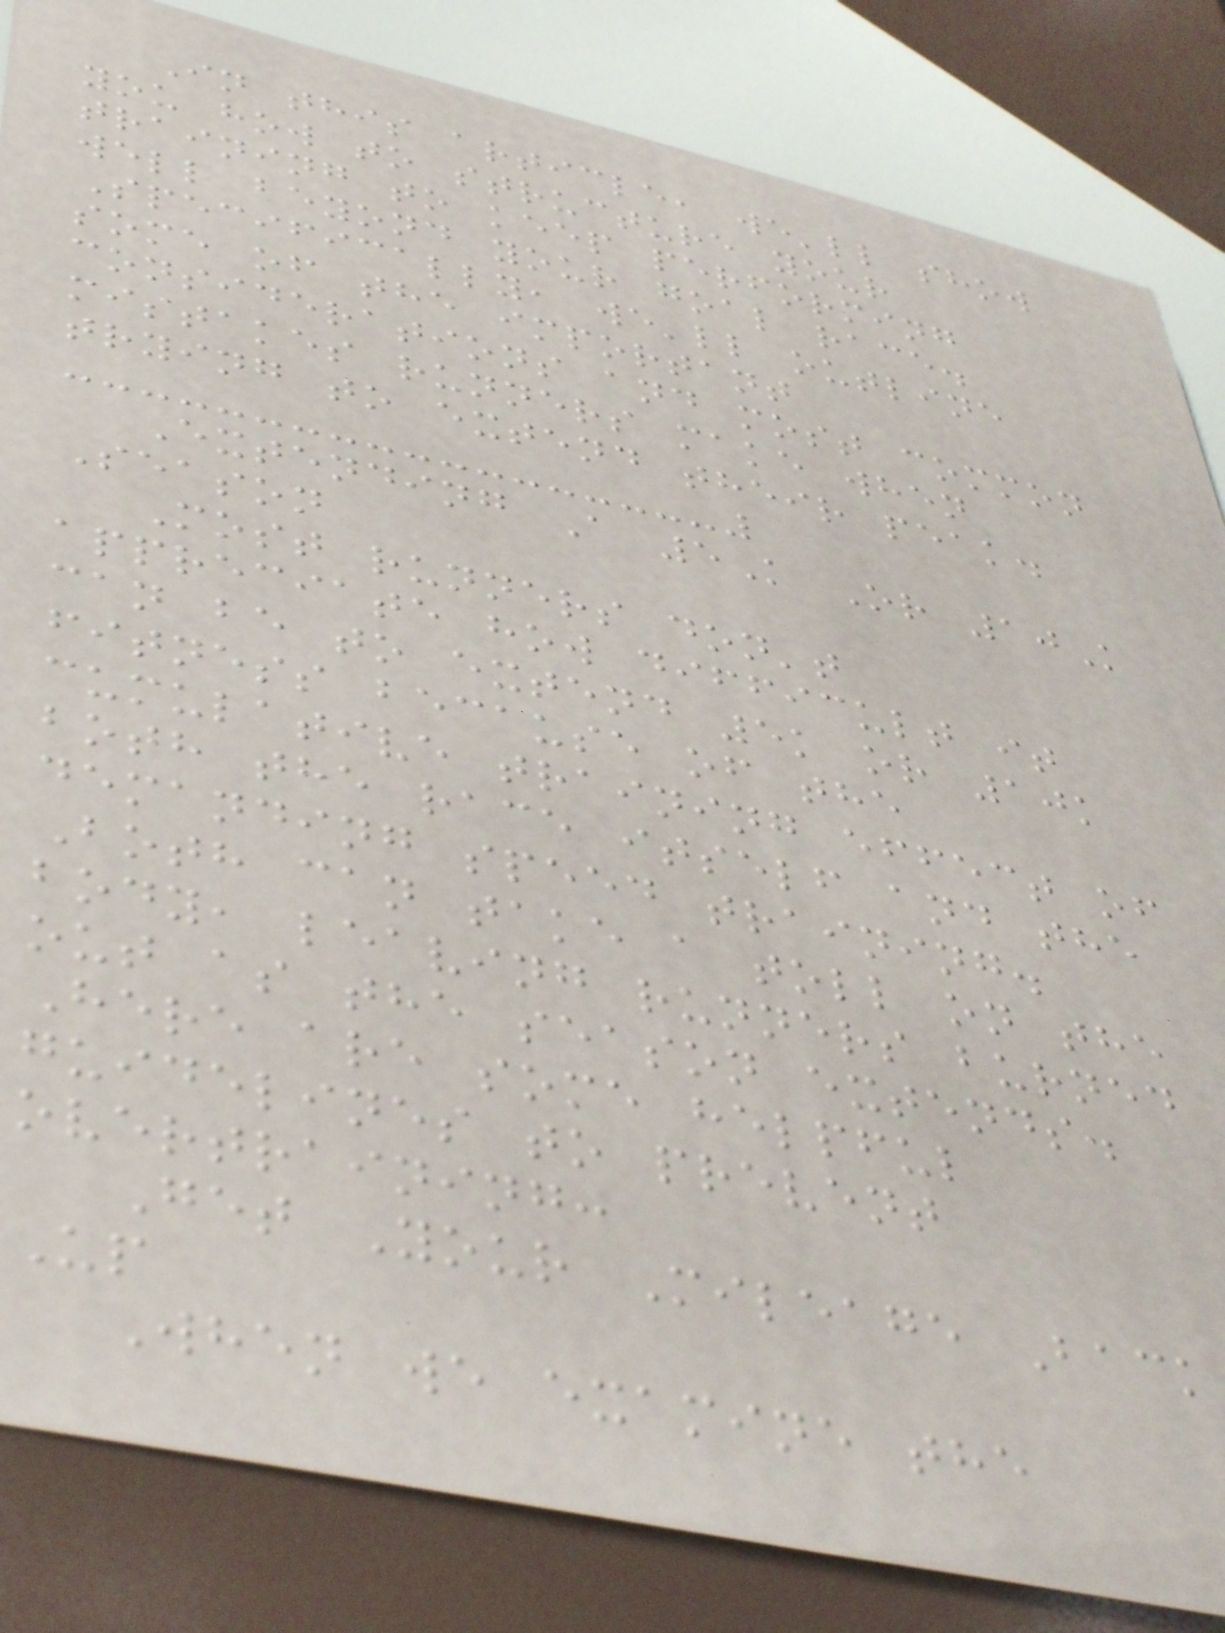In this article, we'll show
you how to structure your
training to keep performing
well beyond your goal race.
Specifically, we'll outline
some of the important
considerations and most common
mistakes runners make when
trying to extend their peak.
Extending A 5K Or 10K
Season
Most runners don't
appreciate how difficult it
can be to extend 5k or 10k
fitness because of the
cumulative training effect of
both the race itself and the
demanding speed training.
Both can take a toll on the
body, leaving runners burned
out as the season extends.
Here are some helpful
guidelines to prevent
overtraining:
Get Your Mileage Back
Up
When we examine the
